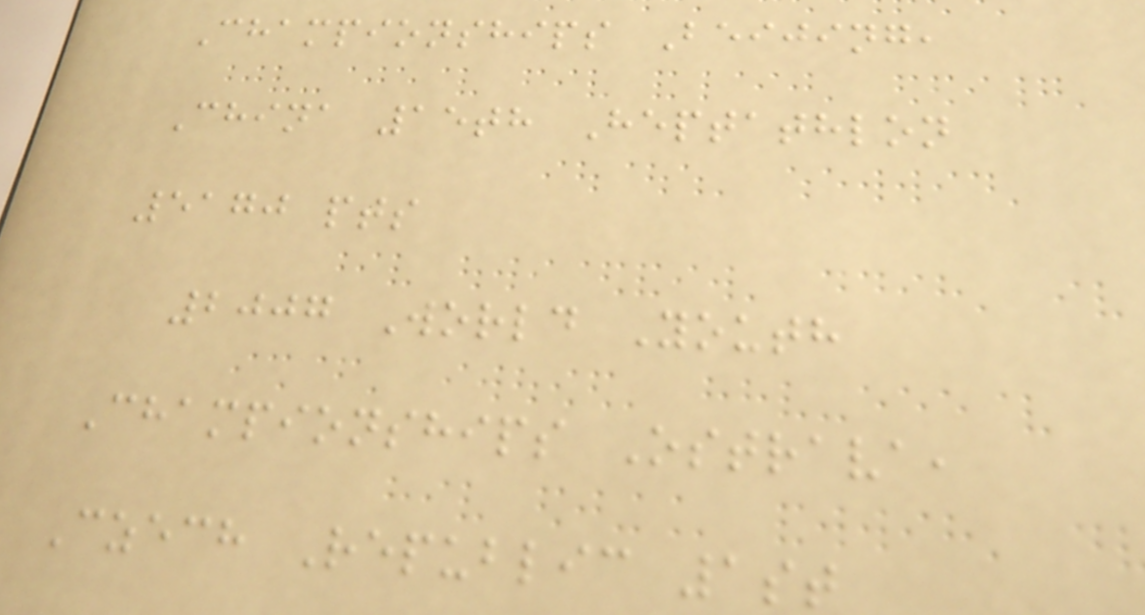Championships Beijing,
China 15th Heptathlon
5170 pts
2007 World Youth
Championships Ostrava,
Czech Republic 1st
